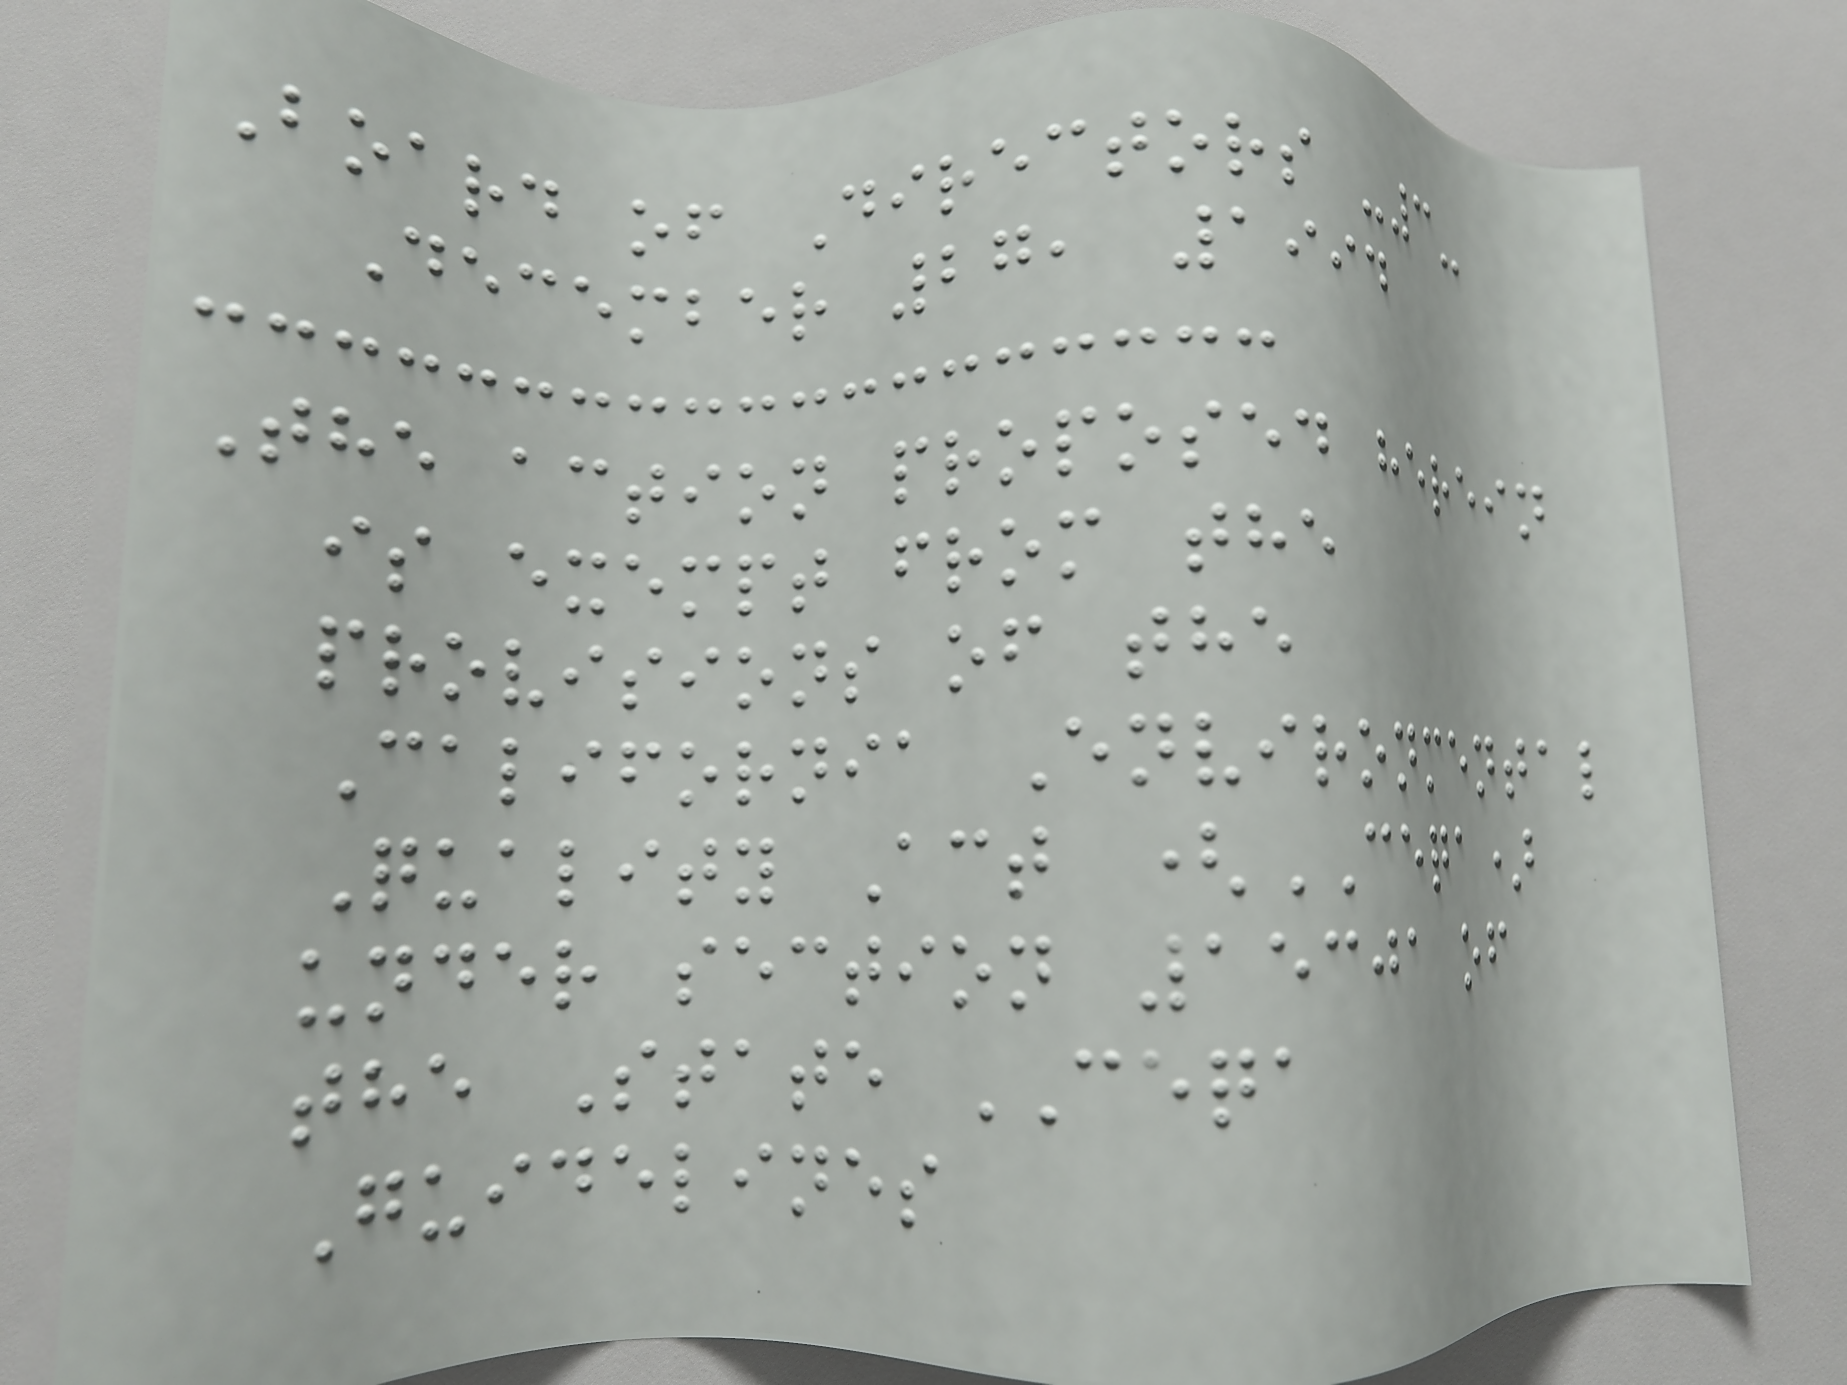Board of Directors -3-
December 27, 1994
The action proposed herein
is exempt from the
provisions of the
California Environmental
Quality Act (CEQA)
under section 15301 of
the State CEQA
Guidelines
